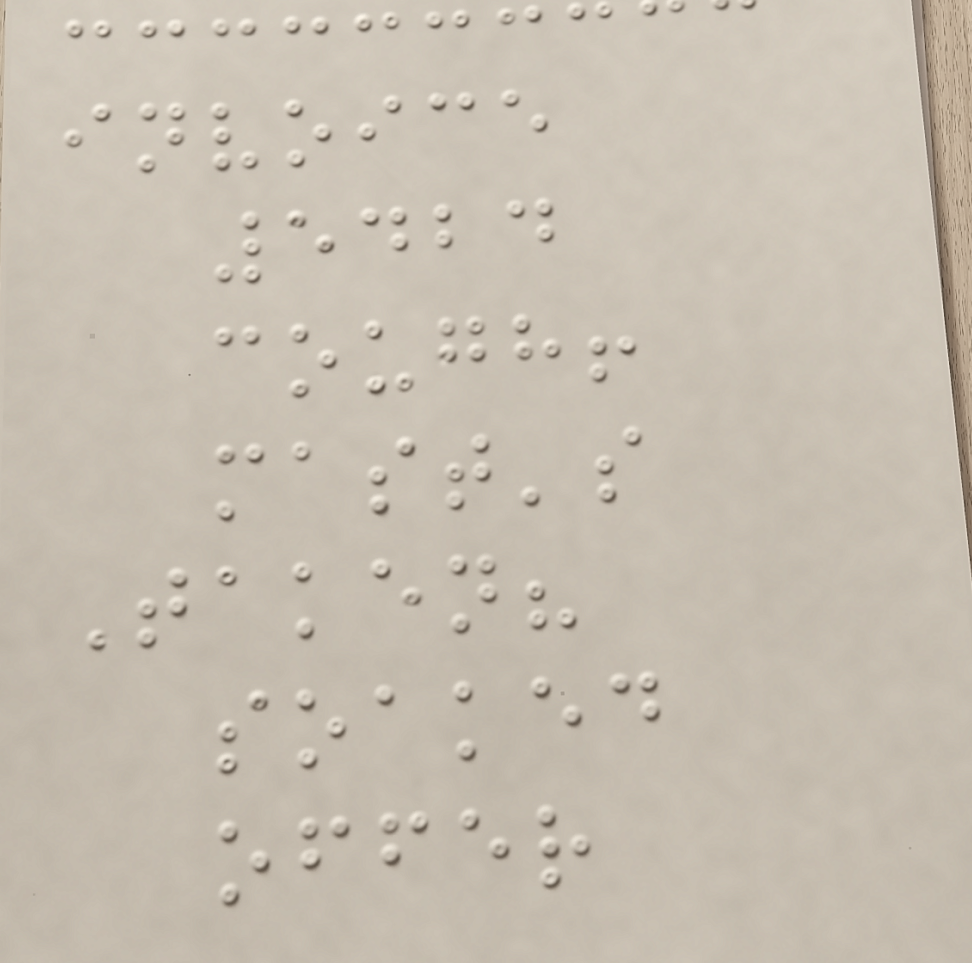invoice
5424
cough!
mast's
Taken?
soaked
offer
